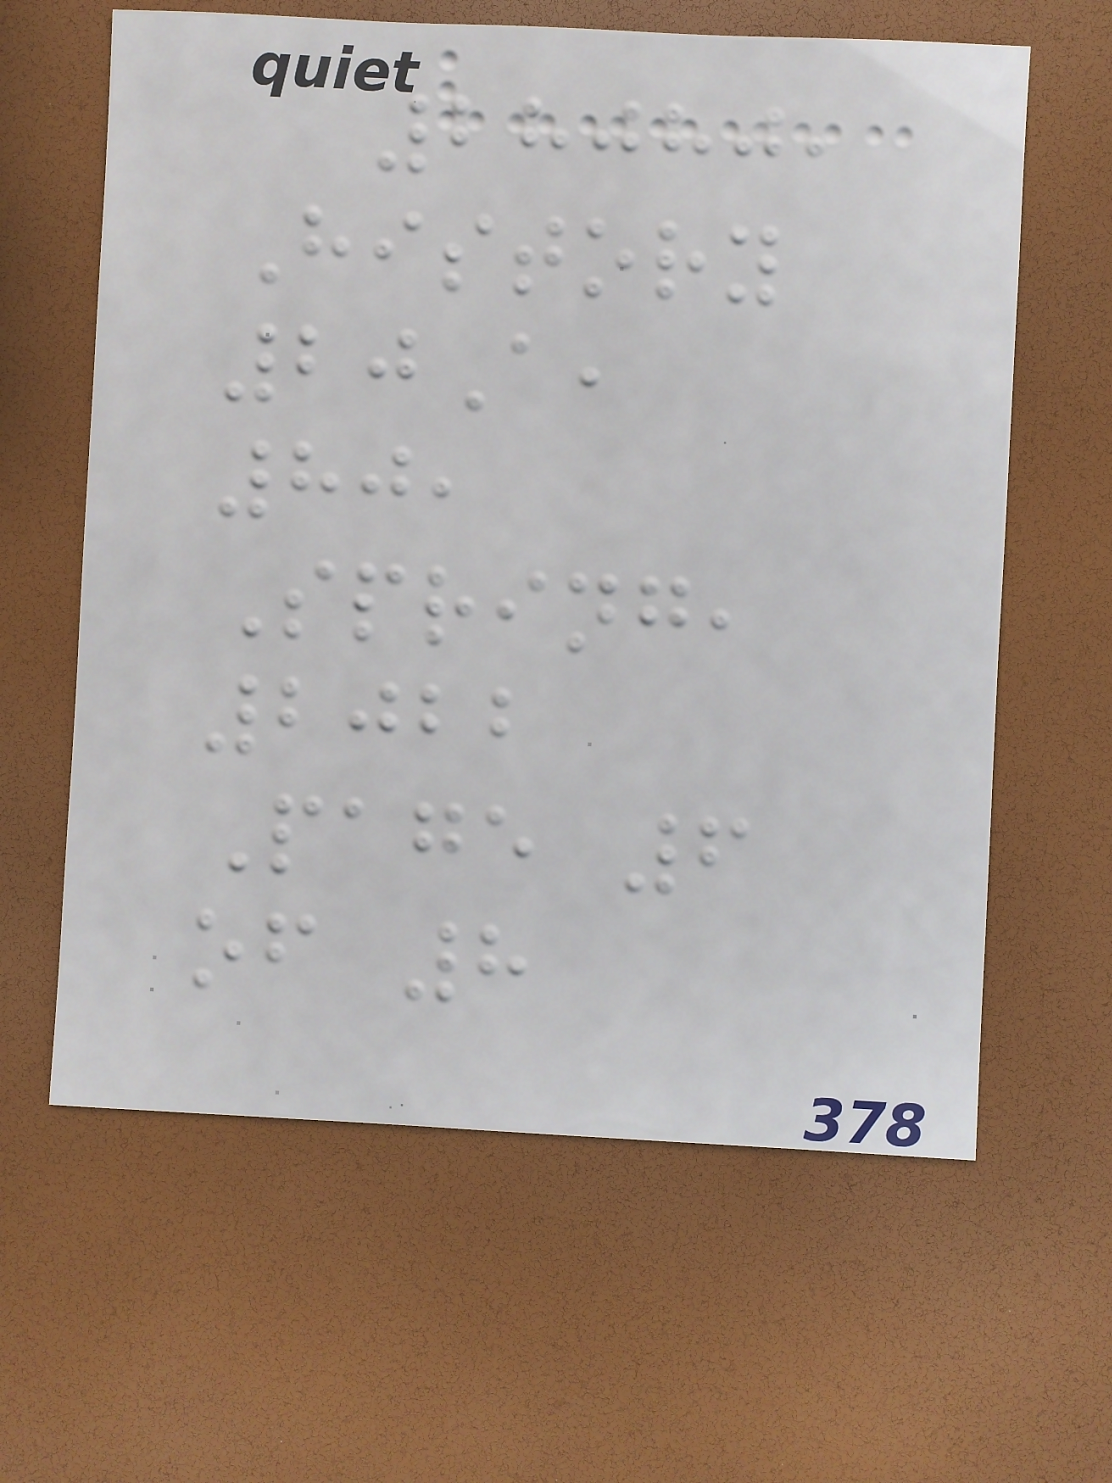28080,
History
20A,
80,
Spring,
2022
Page 6
of 8
